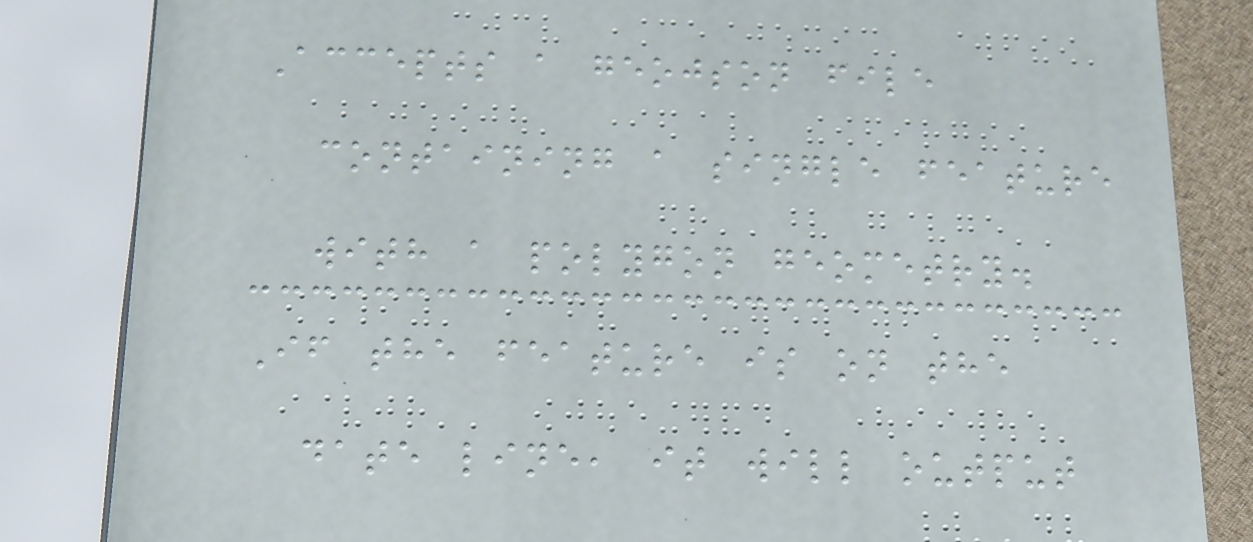Accepts a geojson file
containing a single feature
with a polygon geometry.
If the feature is on the
date line, it will output
